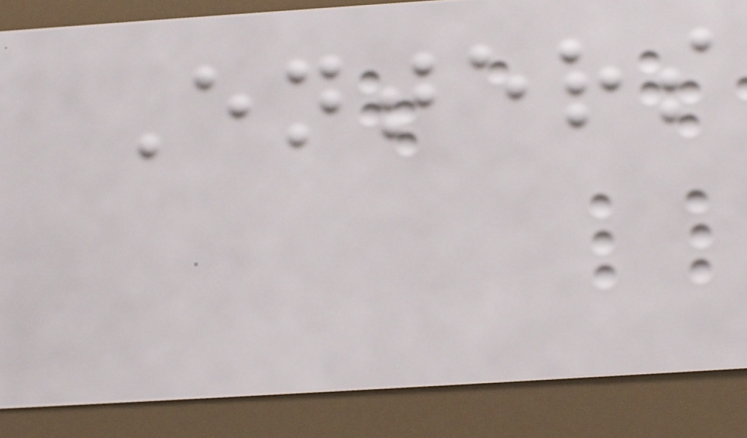Enters
